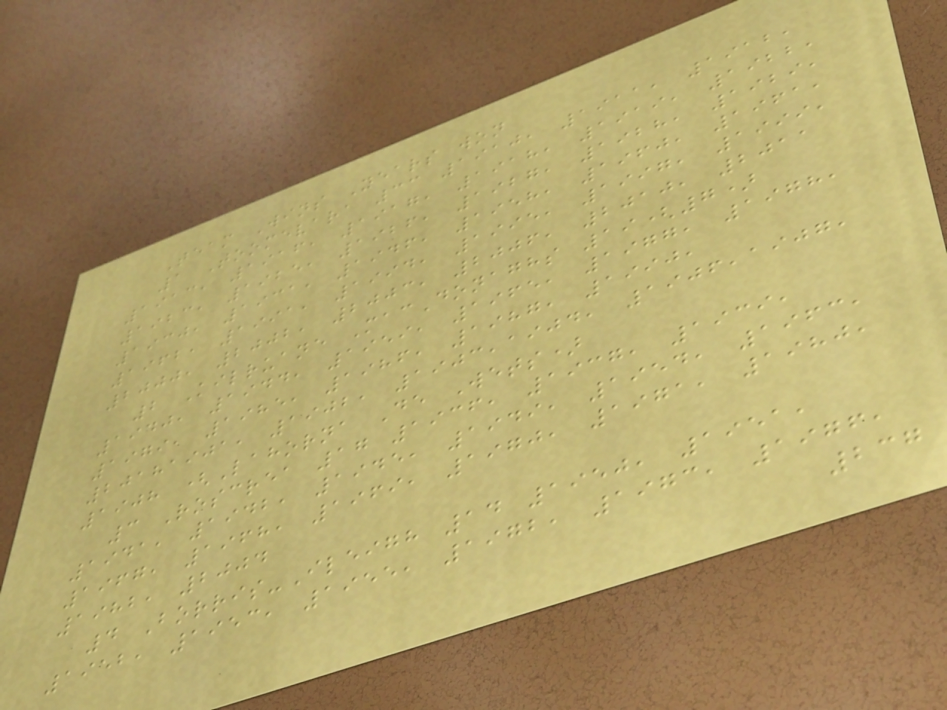Team Wins Years won
1 Toomevara 33 1910, 1911, 1912,
1913, 1916, 1917, 1918, 1919, 1922,
1923, 1925, 1926, 1927, 1928, 1929,
1930, 1931, 1946, 1958, 1960, 1961,
1962, 1991, 1994, 1995, 1997, 1999,
2000, 2002, 2003, 2006, 2010, 2011
2 Kilruane MacDonaghs 19(7)
1940, 1944, 1959, 1965, 1977, 1978,
1979, 1985, 1986, 1987, 1990,
20181901, 1902, 1903,1904, 1906,1907,
1908 (Lahorna De Wets)
3 Roscrea 17 1936, 1937, 1939,
1941, 1942, 1945, 1949, 1954, 1963,
1967, 1968, 1969, 1970, 1971, 1980,
1982, 2004
4 Borris-Ileigh 14 1950, 1951,
1952, 1953, 1955, 1972, 1973, 1976,
237
